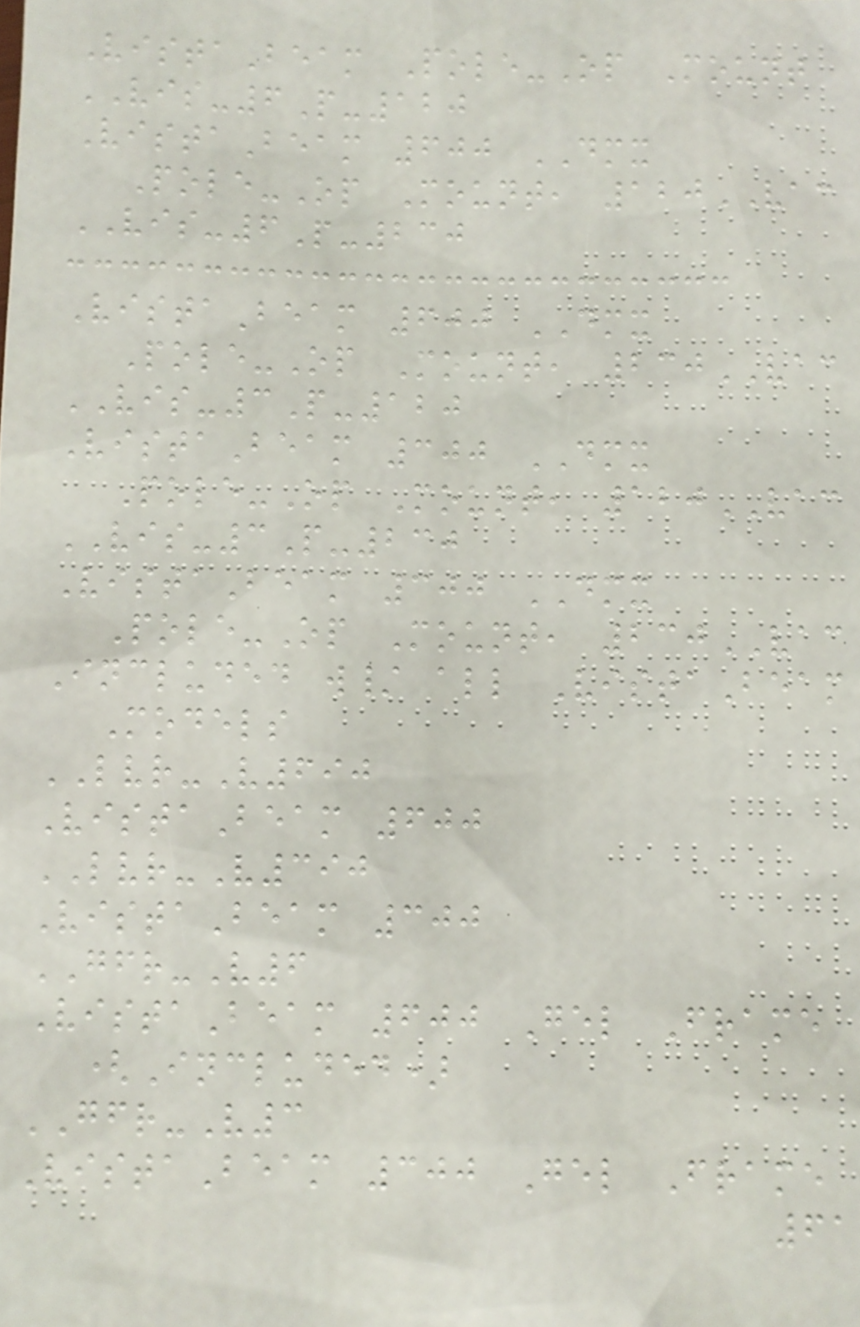VistaBeam Pole-Op Mount
VIS-6P-120
VistaBeam 600 DMX
Pole-Op Mount, 120VAC
VIS-6P-230
VistaBeam 600 DMX
Pole-Op Mount, 230VAC
VIS-3P-120
VistaBeam 300 DMX
Pole-Op Mount, 120VAC
VIS-3P-230
VistaBeam 300 DMX
Pole-Op Mount, 230VAC
Included w/ all VistaBeam
Models
LVR-V690
VistaBeam 600
LVR-V390
VistaBeam 300
GFR-V6
VistaBeam 600 Gel Frame
(Included)
GFR-V3
VistaBeam 300 Gel Frame
61
